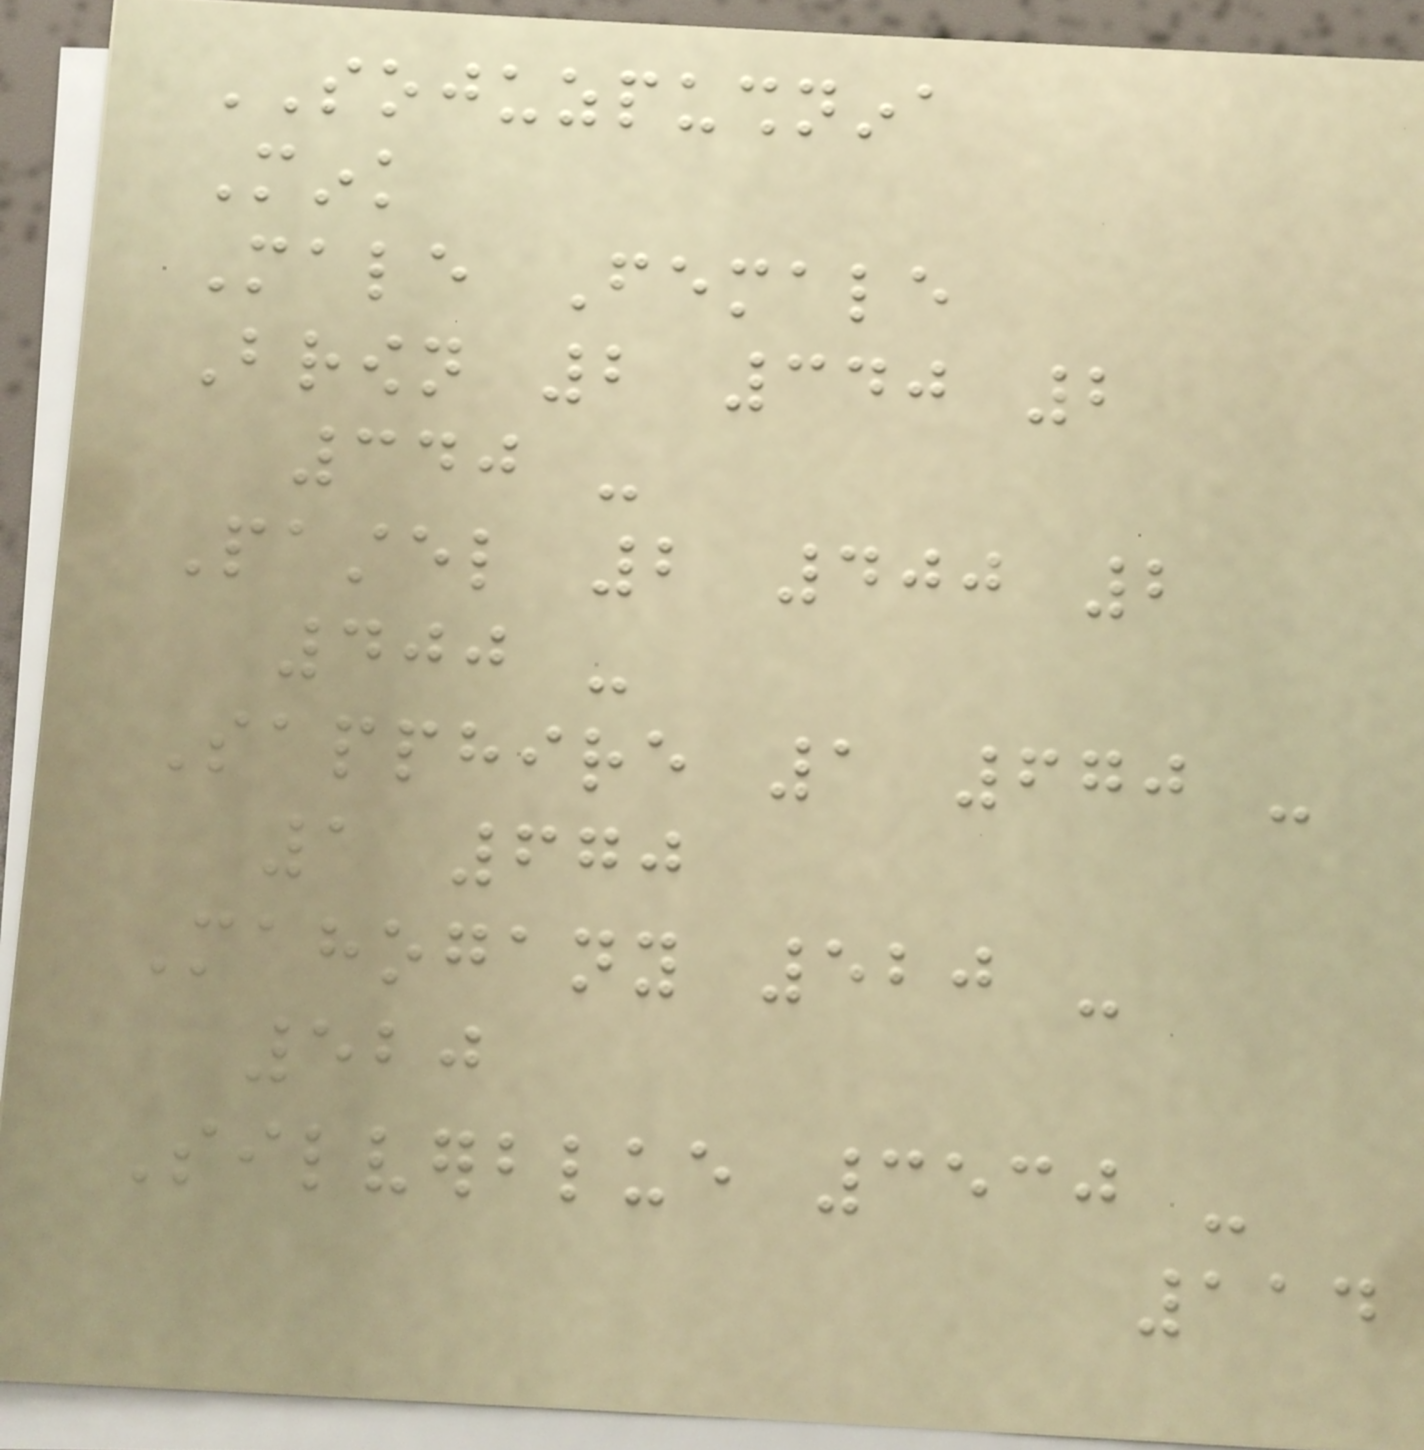SOJUZPUSHNINA
Mink
Male Female
Brown 2 340 2
340 -
Pastel 2 400 2
400 -
Sapphire 1 670 -
1 670
Mahogany 520 -
520
Silverblue 3530 -
114
